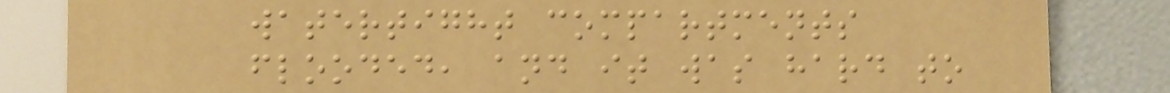watertight compartments
flooded, and it was hard to
